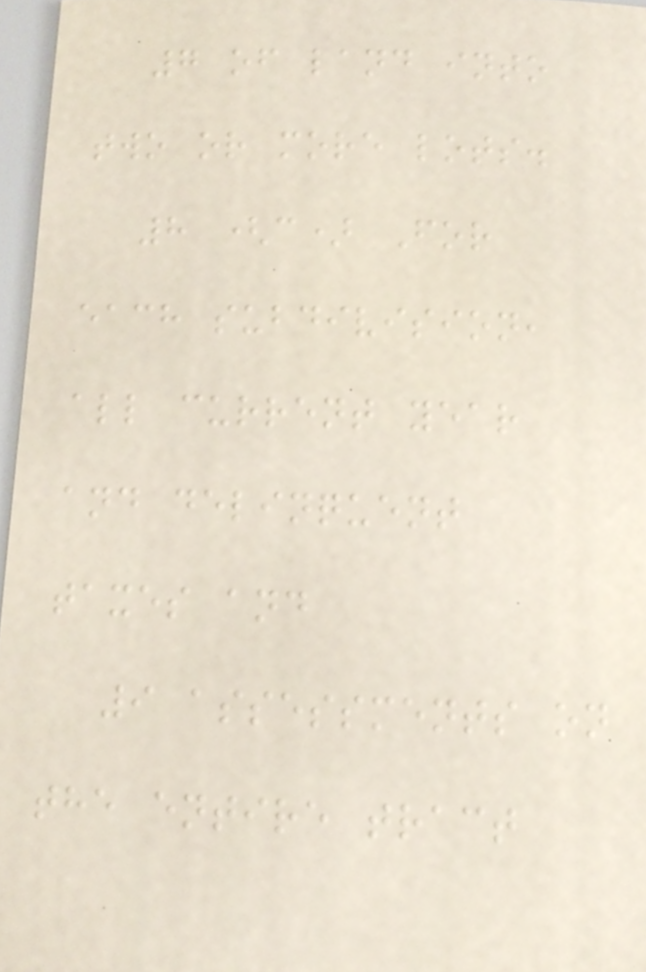7 of land into
two or more lots.
8 (c) For
each subdivision,
all current year
and delinquent
taxes and
9 assessments on
the entire tract
